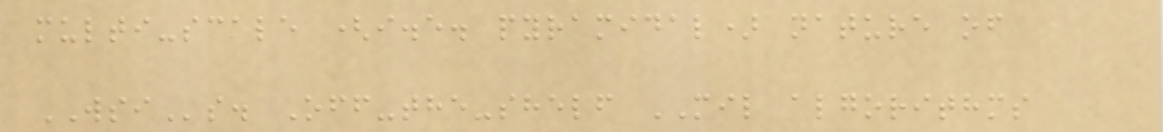multi-scale (i.e. pyramidal) nature of
WSIs. Off-the-shelf MIL algorithms
